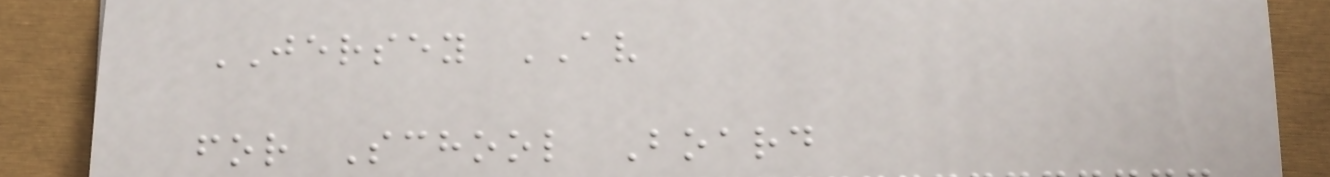JERSEY AV
for School Board
